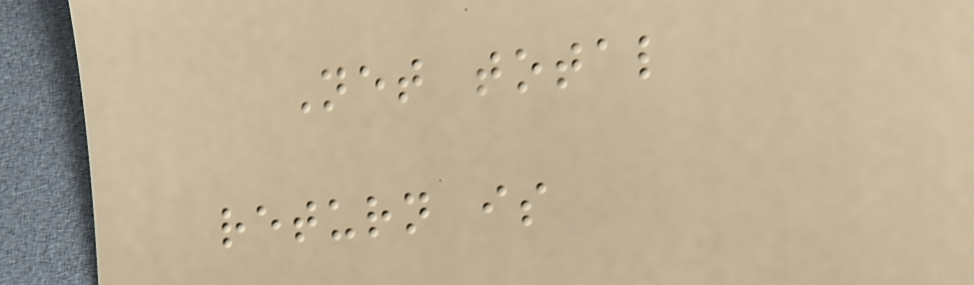Net total
return is
